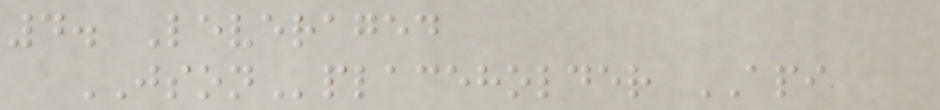4. Leveraged
JSONplaceholder API
